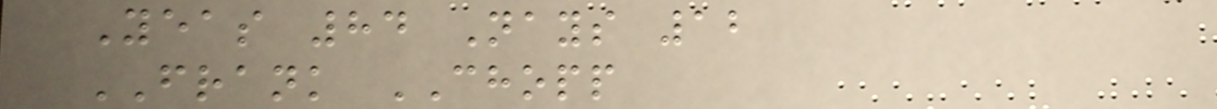Yeas 84 Nays 12
FRANK CHOPP
